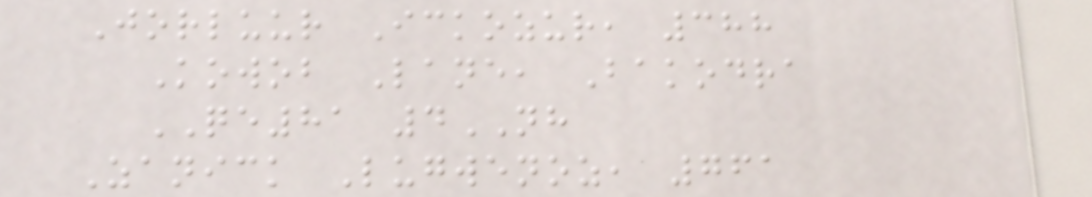Jorluur Ickozur, 388
Kowob Lane, Bakodra
QE81 4NH
Zanick Lugwenoz, 761
